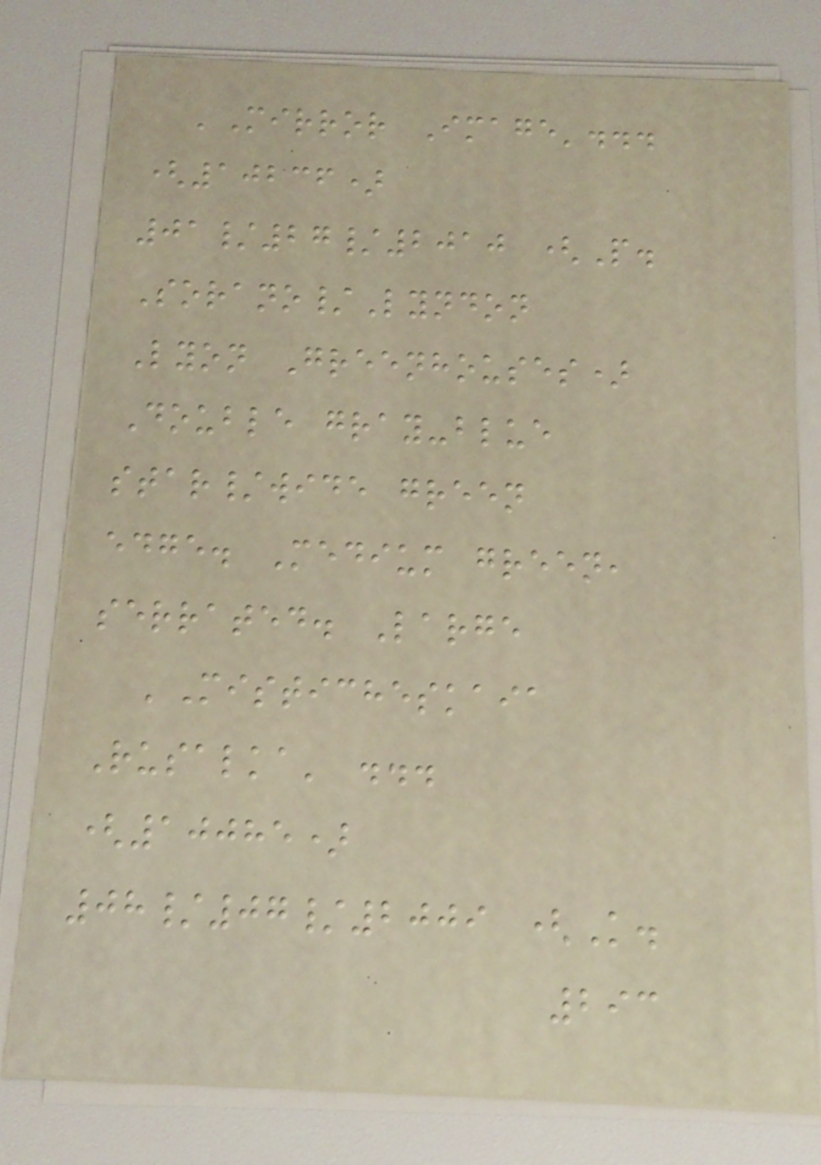'Mirror Image'...
(10236)
01/27/2010 (P.
Sorano/Lyndon
Lyon Greenhouses)
Double gray-blue
star/wide green
edge. Medium green,
serrated. Large
'Misticheskaia
Rusalka' ...
(10085)
08/07/2009 (K.
293
